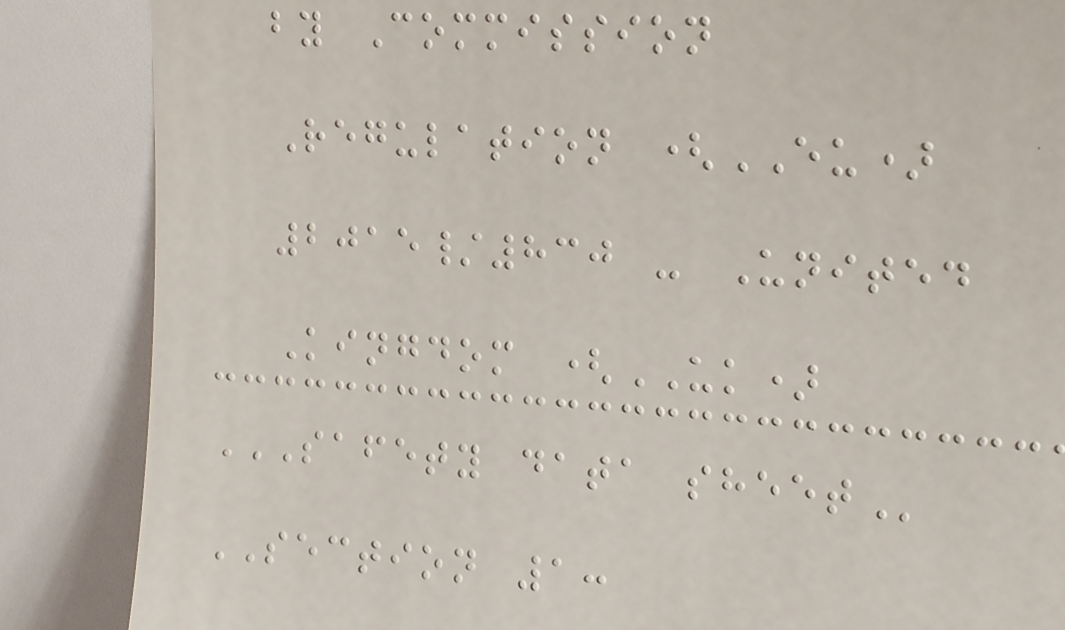by Commission
Regulation (EU)
2015/830 - United
Kingdom (UK)
SAFETY DATA SHEET
SECTION 1:
